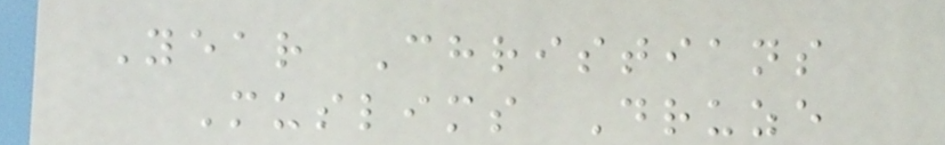Year Christians
Muslims Druze
